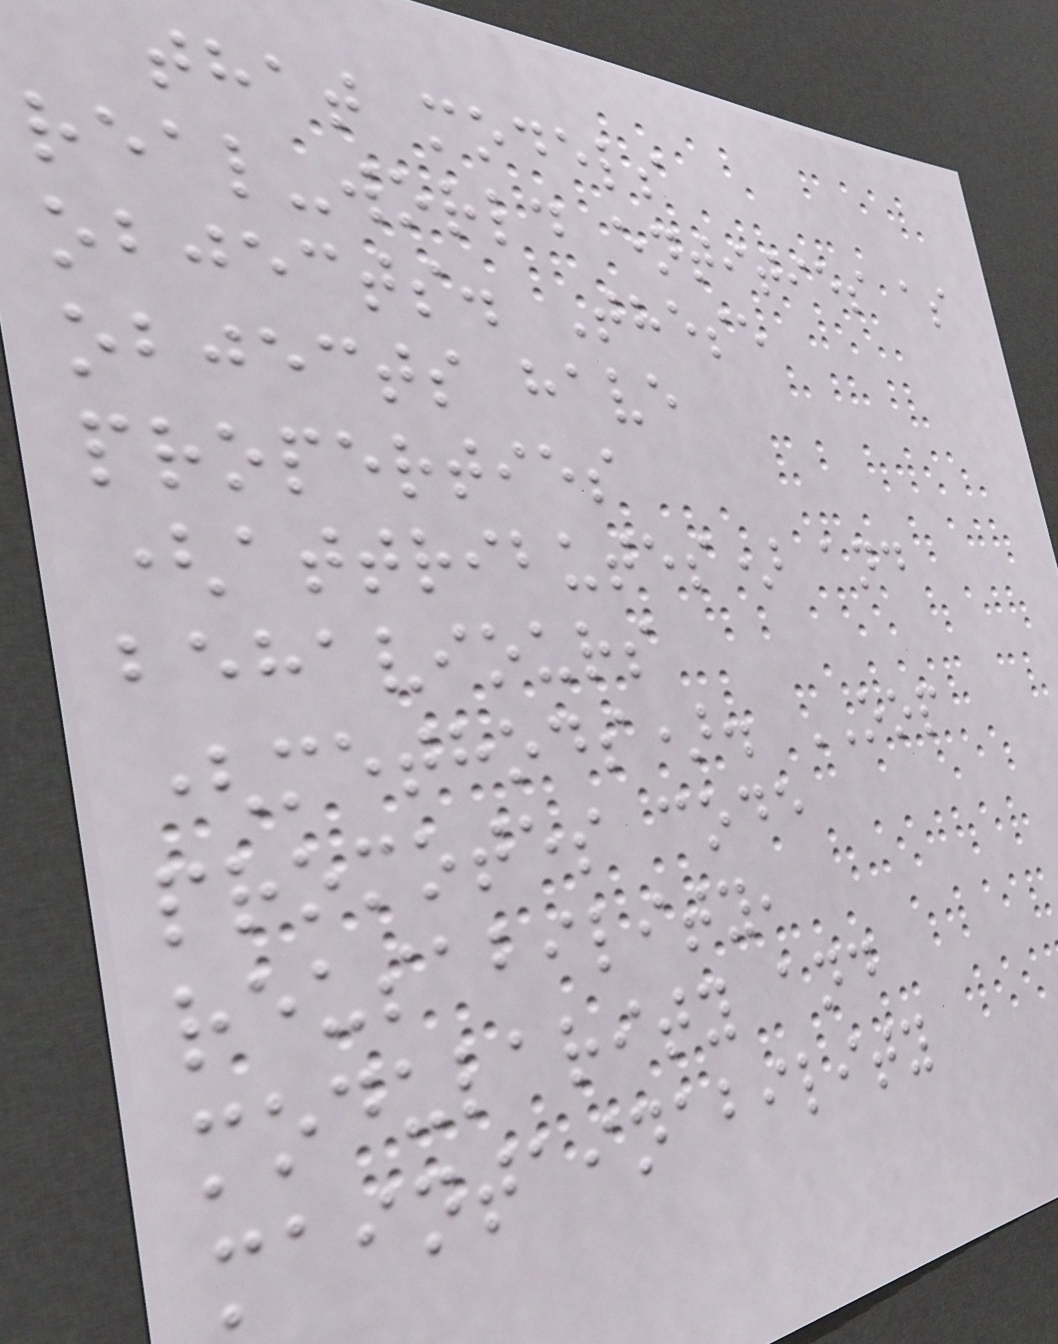that models
real-world entities as
objects. These
objects have
properties
(attributes) and
behaviours
(methods). OOP
promotes code
reusability,
modularity and
maintainability
